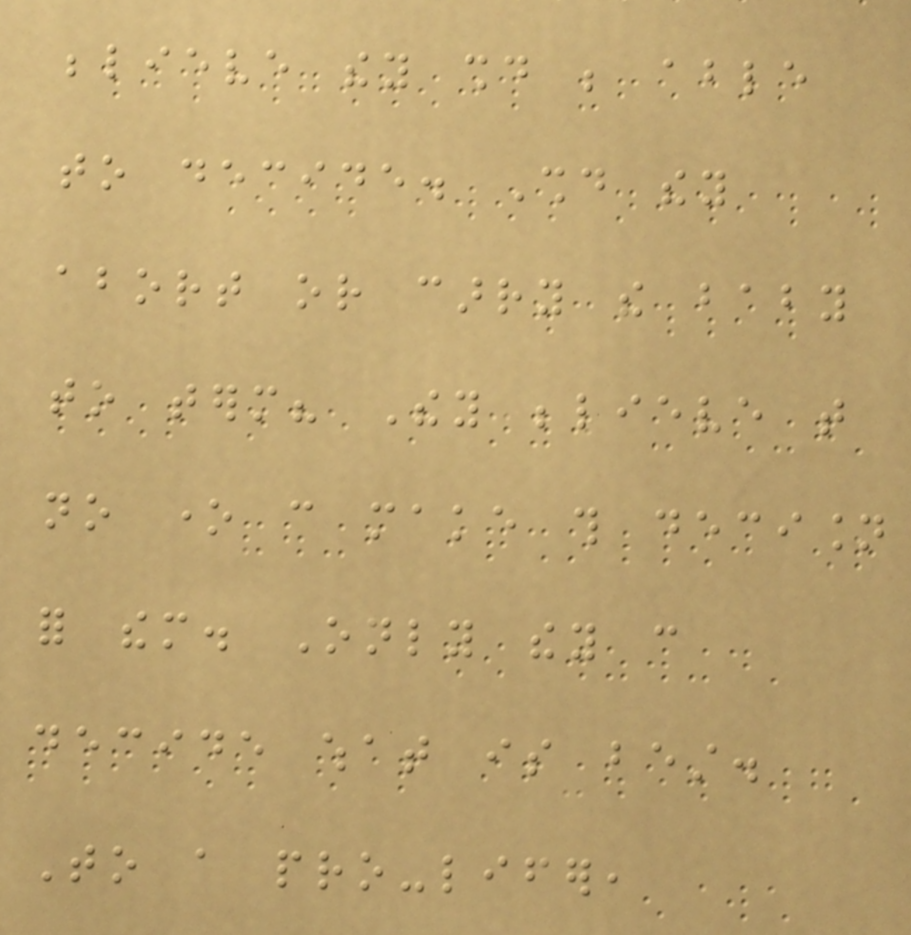believe they should be able
to decide. Should they
abort or carry the baby
to term? They believe that
no one can make this decision
for them. Only they can
decide what is best.
To a pro-lifer,
